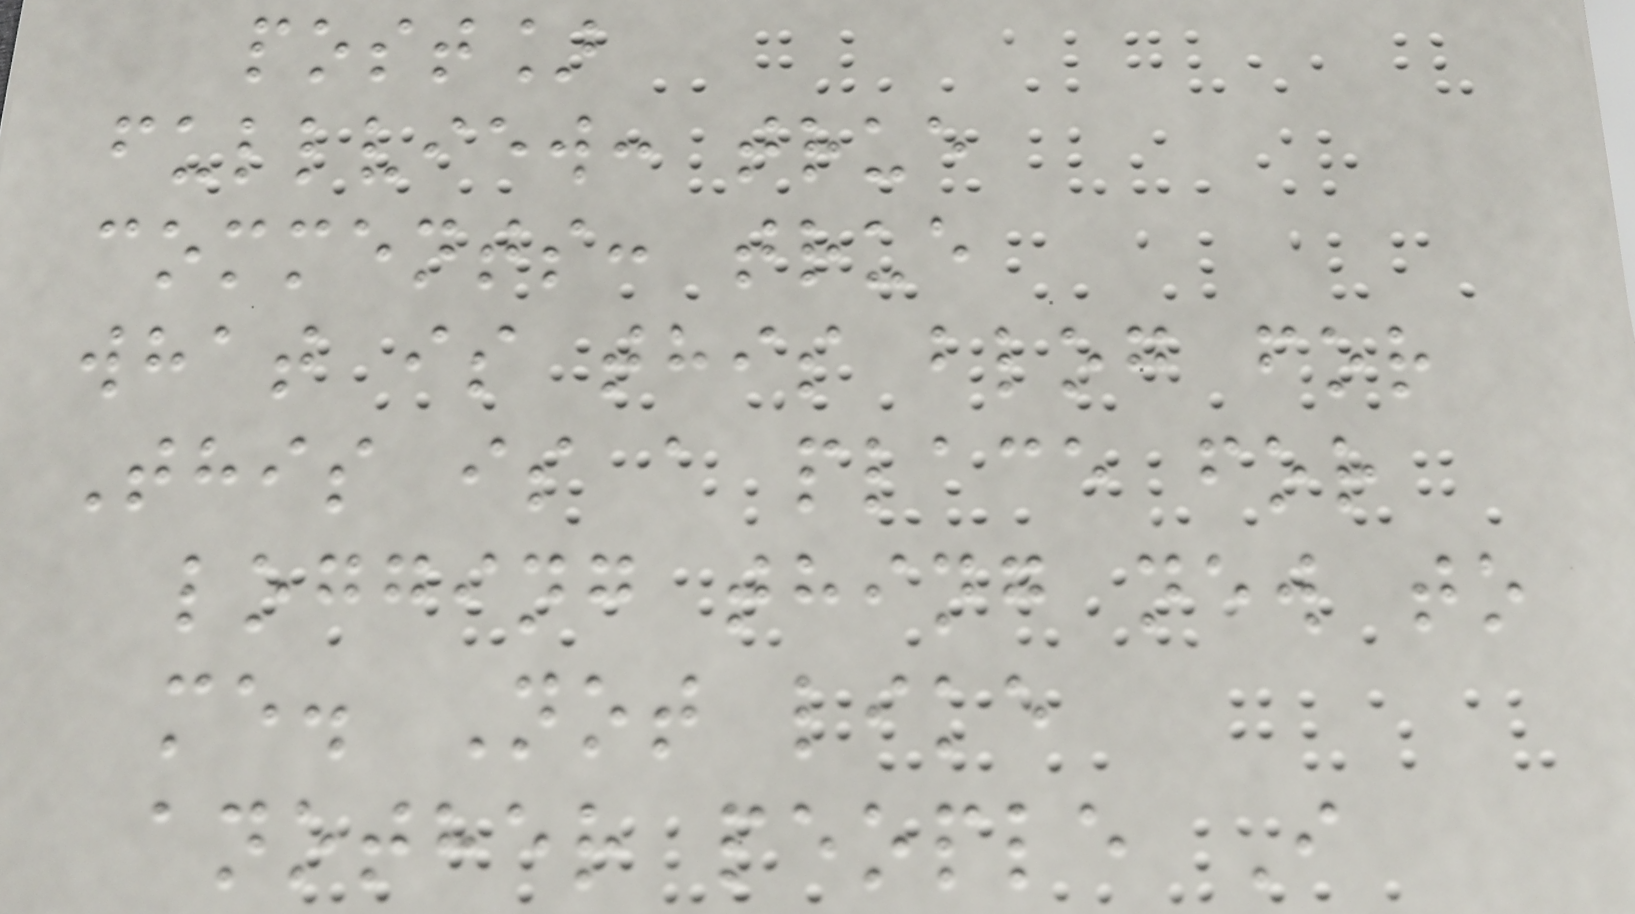post]
fullview: true
comments: true
what is this blog for
This is a place for
logging thing new to
me. Not like
another people I
